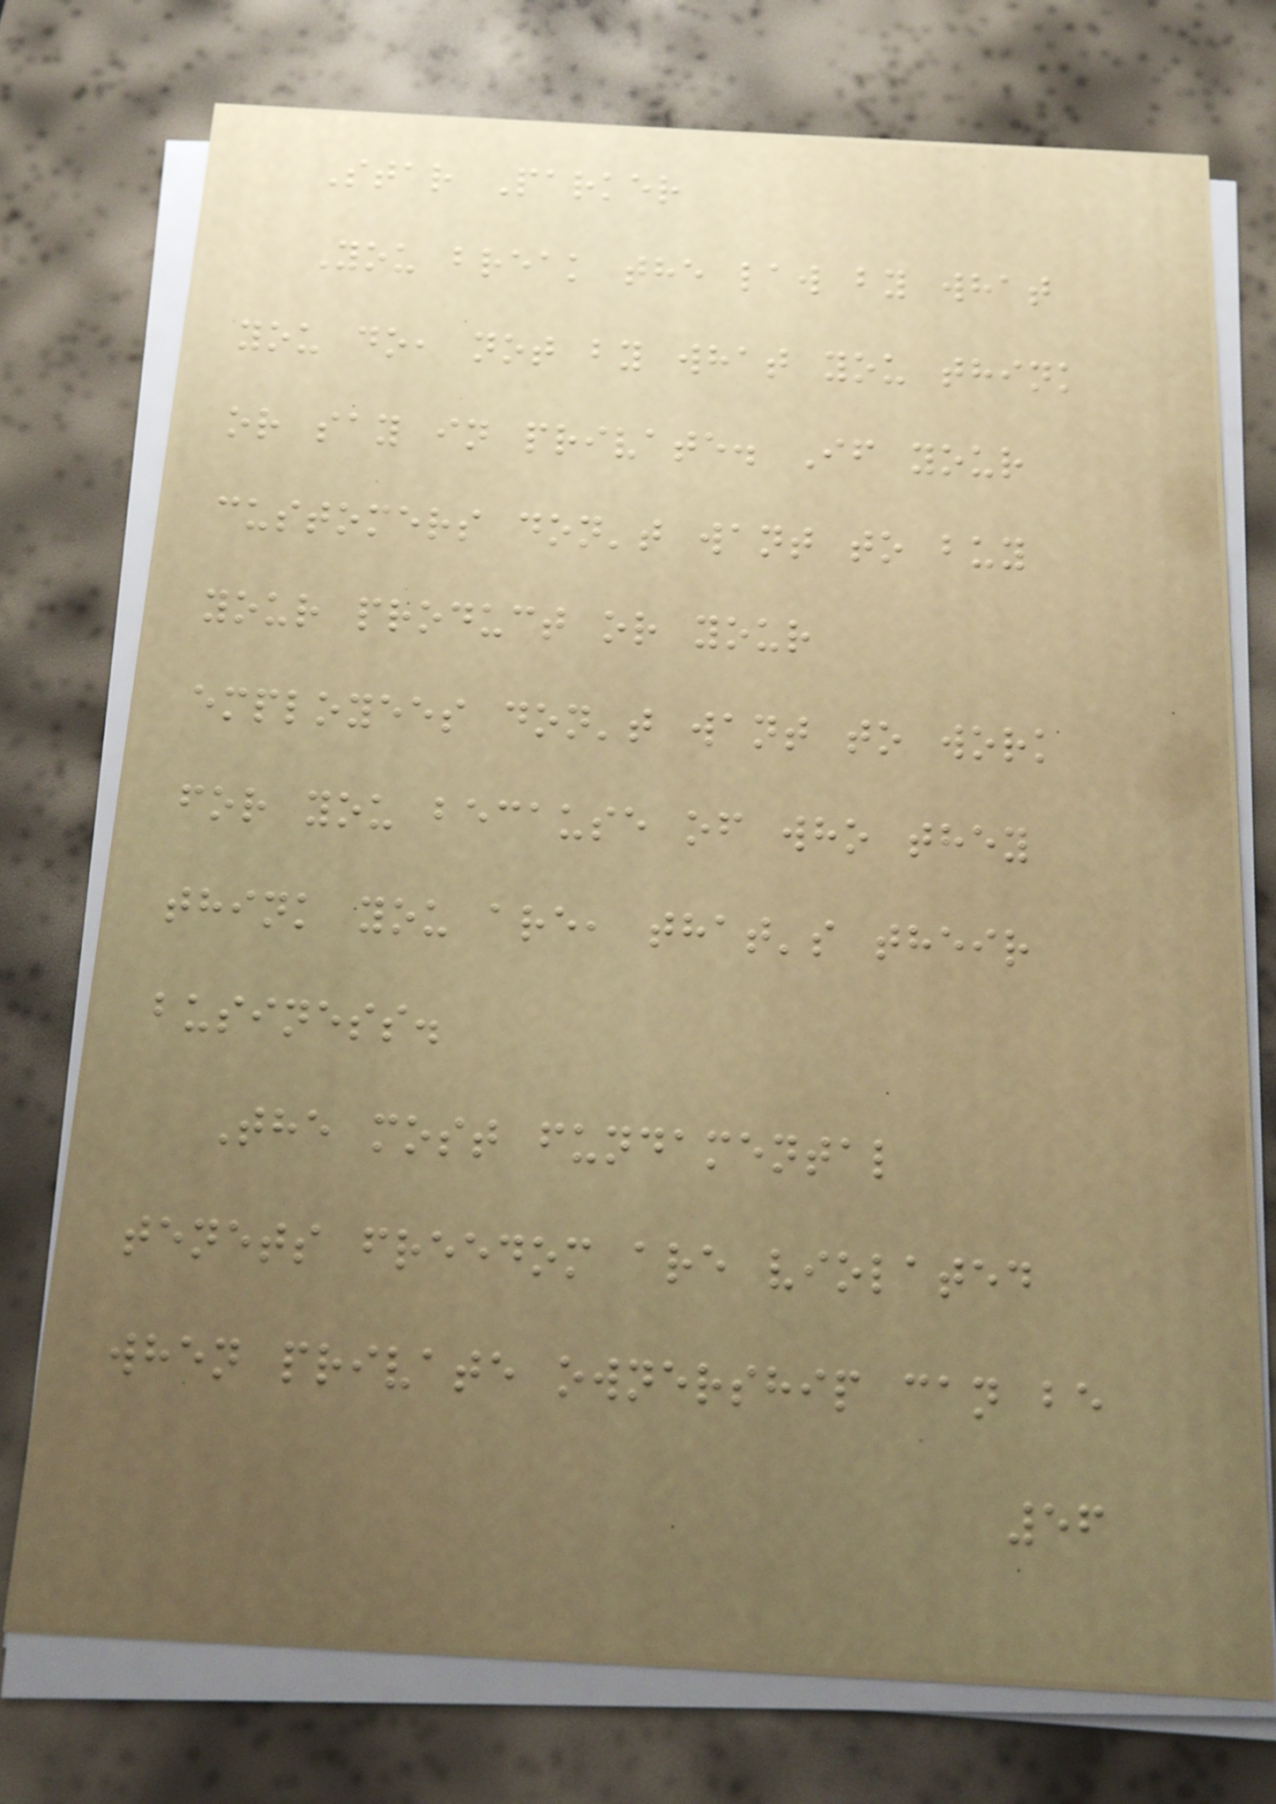Star Parker
You break the law by what
you do, not by what you think
or say in private. If your
customers don't want to buy
your product or your
employees don't want to work
for you because of who they
think you are, that's their
business.
The most fundamental
tenets freedom are violated
when private ownership can be
56
